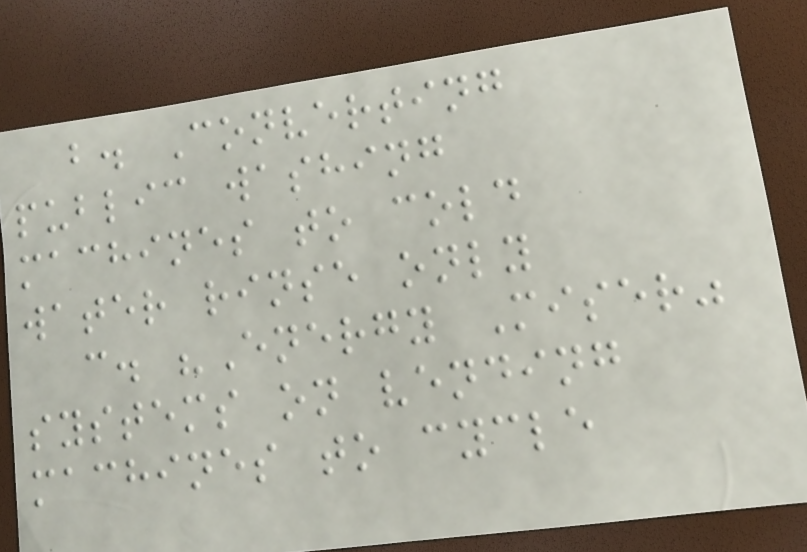b. Converting
public washing
machines to cold
water rinse only
c. "Energy Miser"
systems on vending
machines to cycle
